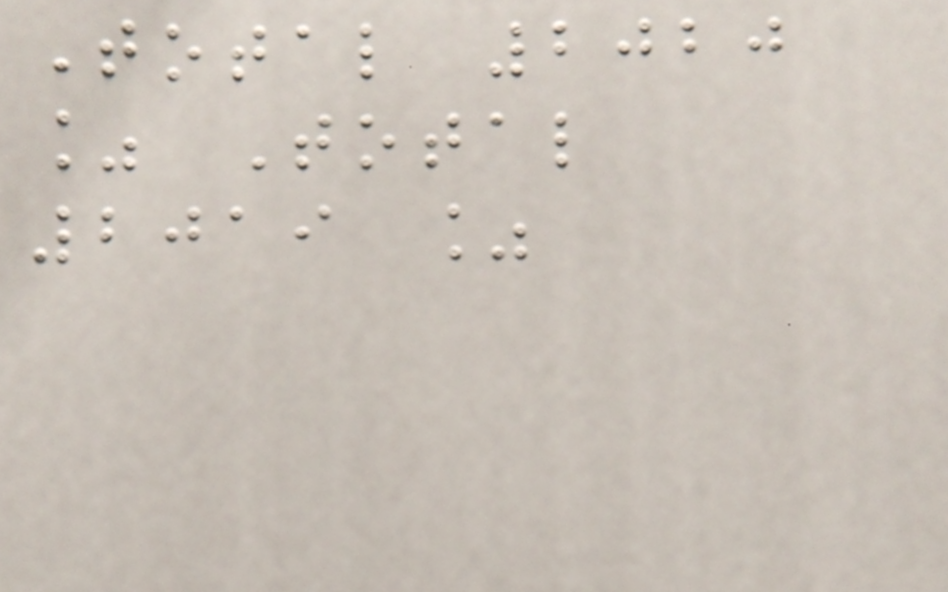Total 2020
% Total
2019 %
